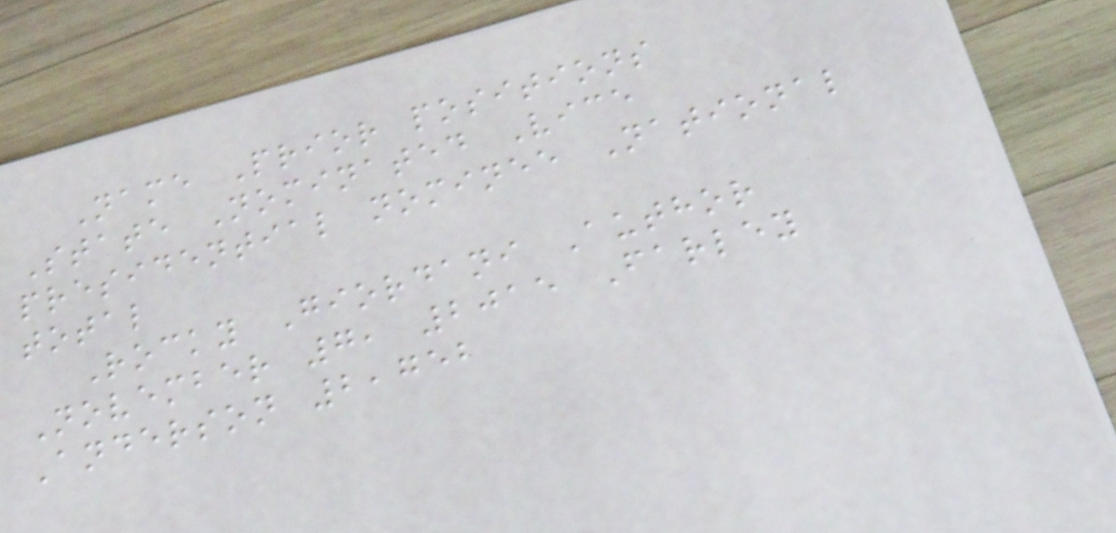Name Prior positions
State Nominated Vice
presidential nominee National
total
Rocky Giordani Author
November 7, 2015 Farley
Anderson 2,752
